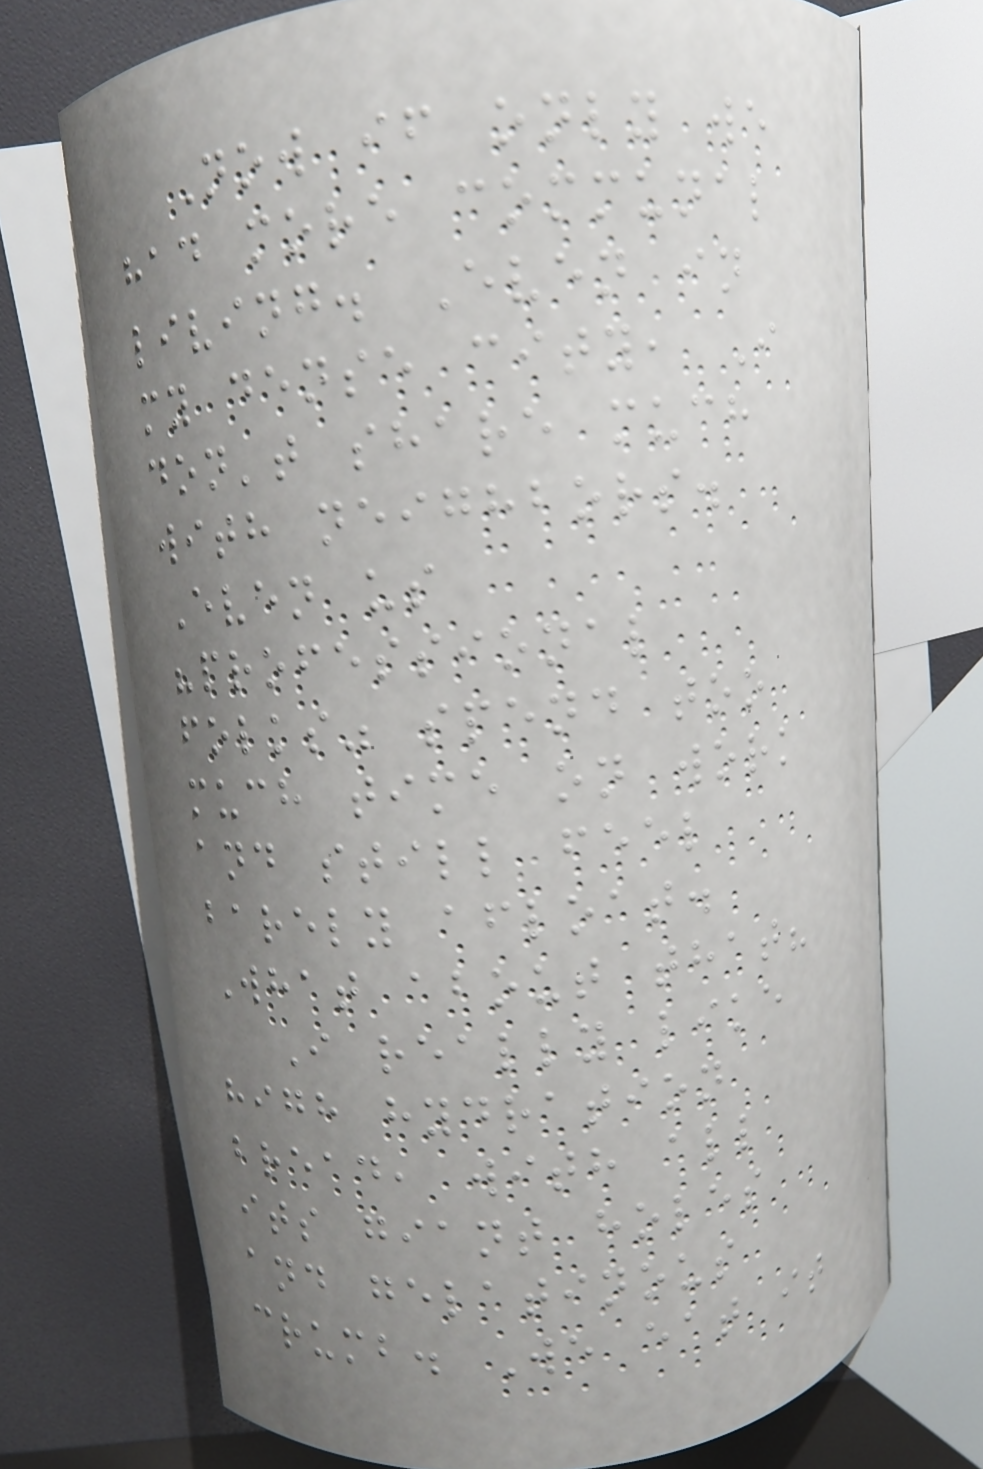Now if only we
had more communal
living. Even in
my dense city, I
don't share much
with neighbors.
Even us
"professional
folks" spend too
much time on work
and still feel
barely afloat.
What about that?
I really like
high hydration
bread, with all
its giant holes
and gelatinous
crumb. We eat it
